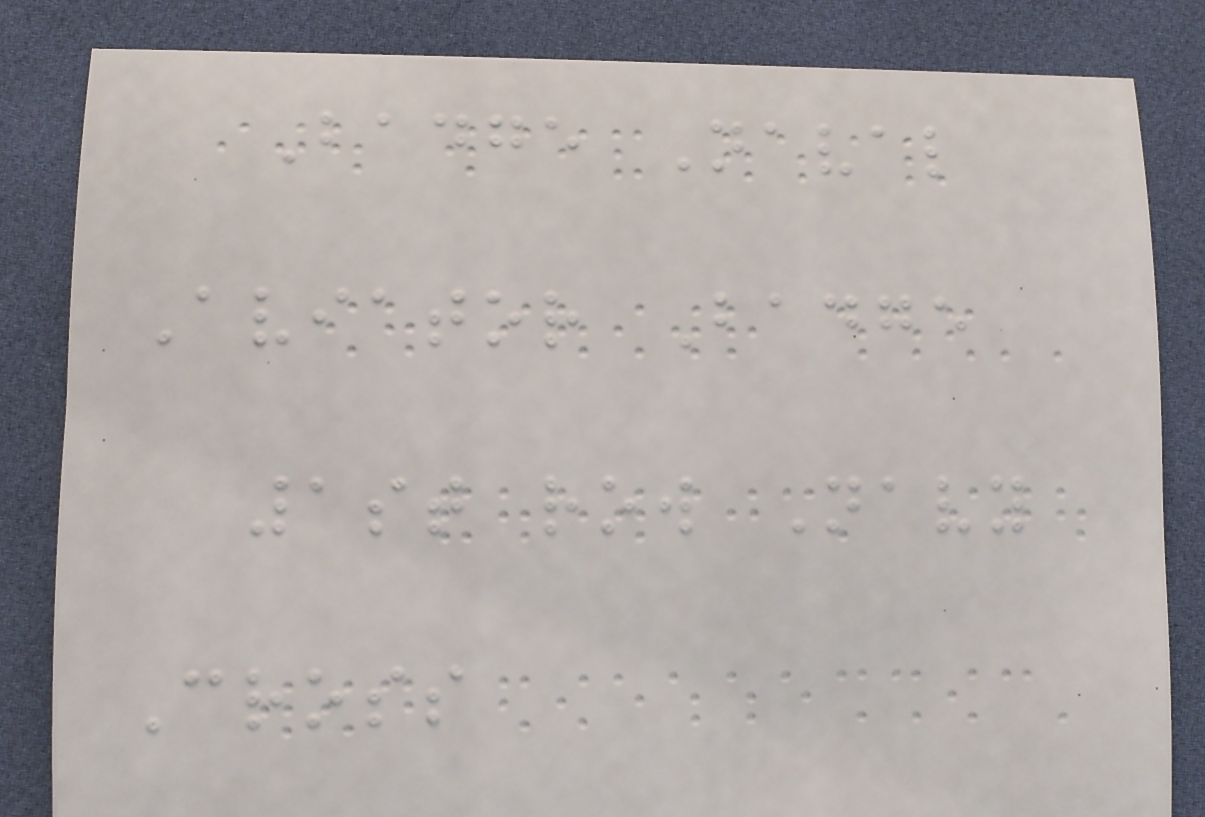Badge Naval
Aviator Badge
1st row Navy
Cross
